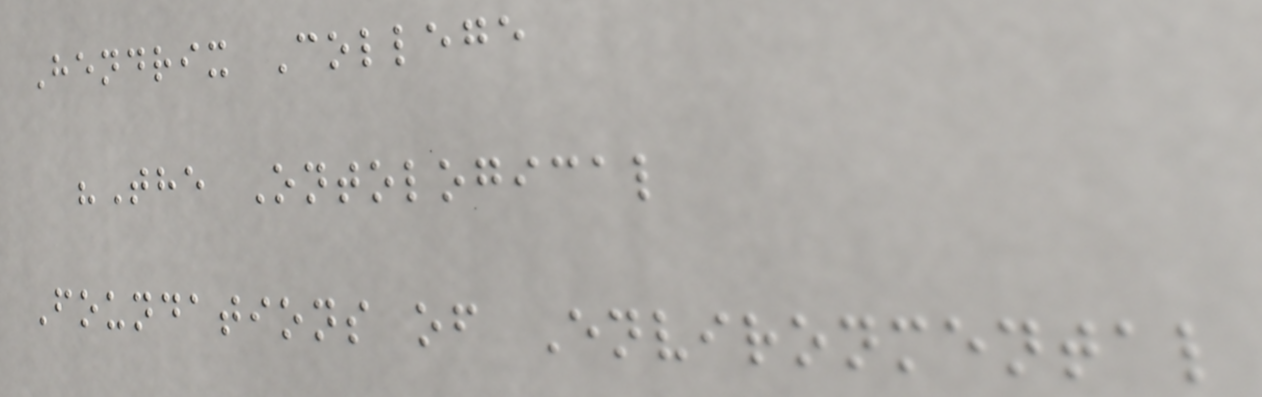Hendrix College
"The Ontological
Foundations of Environmental
